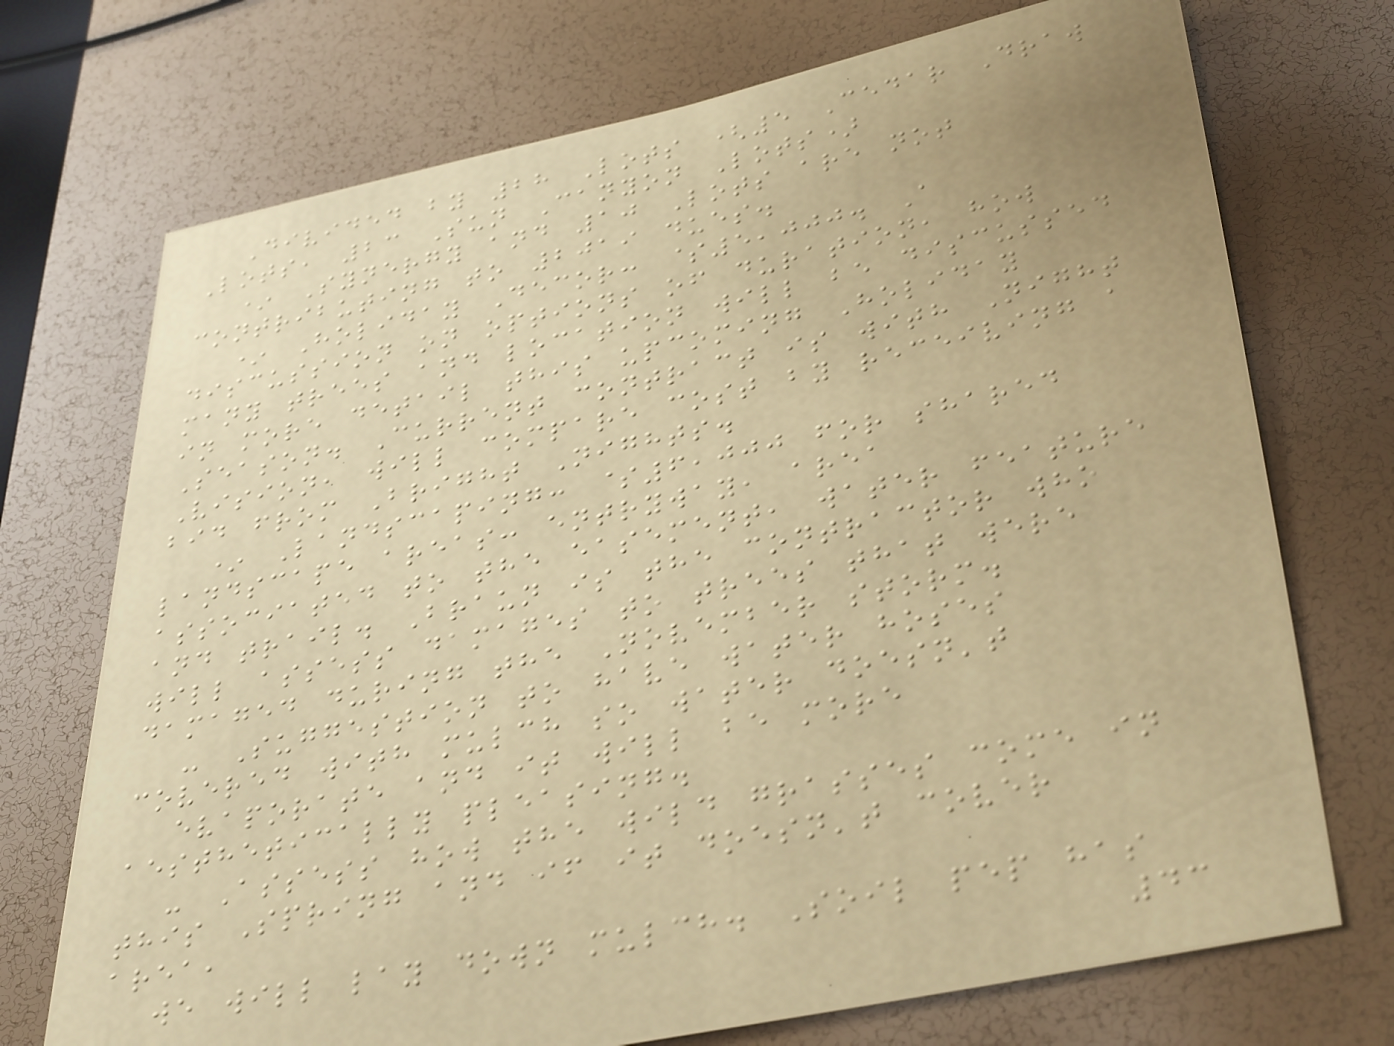Divided by 28 Lots (5 Cedar Draw
Lots, 23 Sun Canyon Lots)
* Synergy and 10 Lots are not
contributing to 2019 dues.
* Holiday Decor: $5,000. A
discussion on options of duration, how
many trees and location will be discussed
in more detail this upcoming Holiday
Season. Current contract is with Night
Vision, will compare cost by receiving a
bid from Bright Nights.
* Landscaping: $6,000 for shared
landscape areas: entryway, area
associated to the easement, water feature
and trail. Braun is the contractor who
will assess damages to trees that were
damaged during the November storm.
- Suggestion to have water hoses
covered with mulch so water doesn't
evaporate and it will be more
aesthetically pleasing.
- Assess how the wild grasses come in
this Spring and if it doesn't cover
area,
we will lay down mulch. Soil pep has
43
